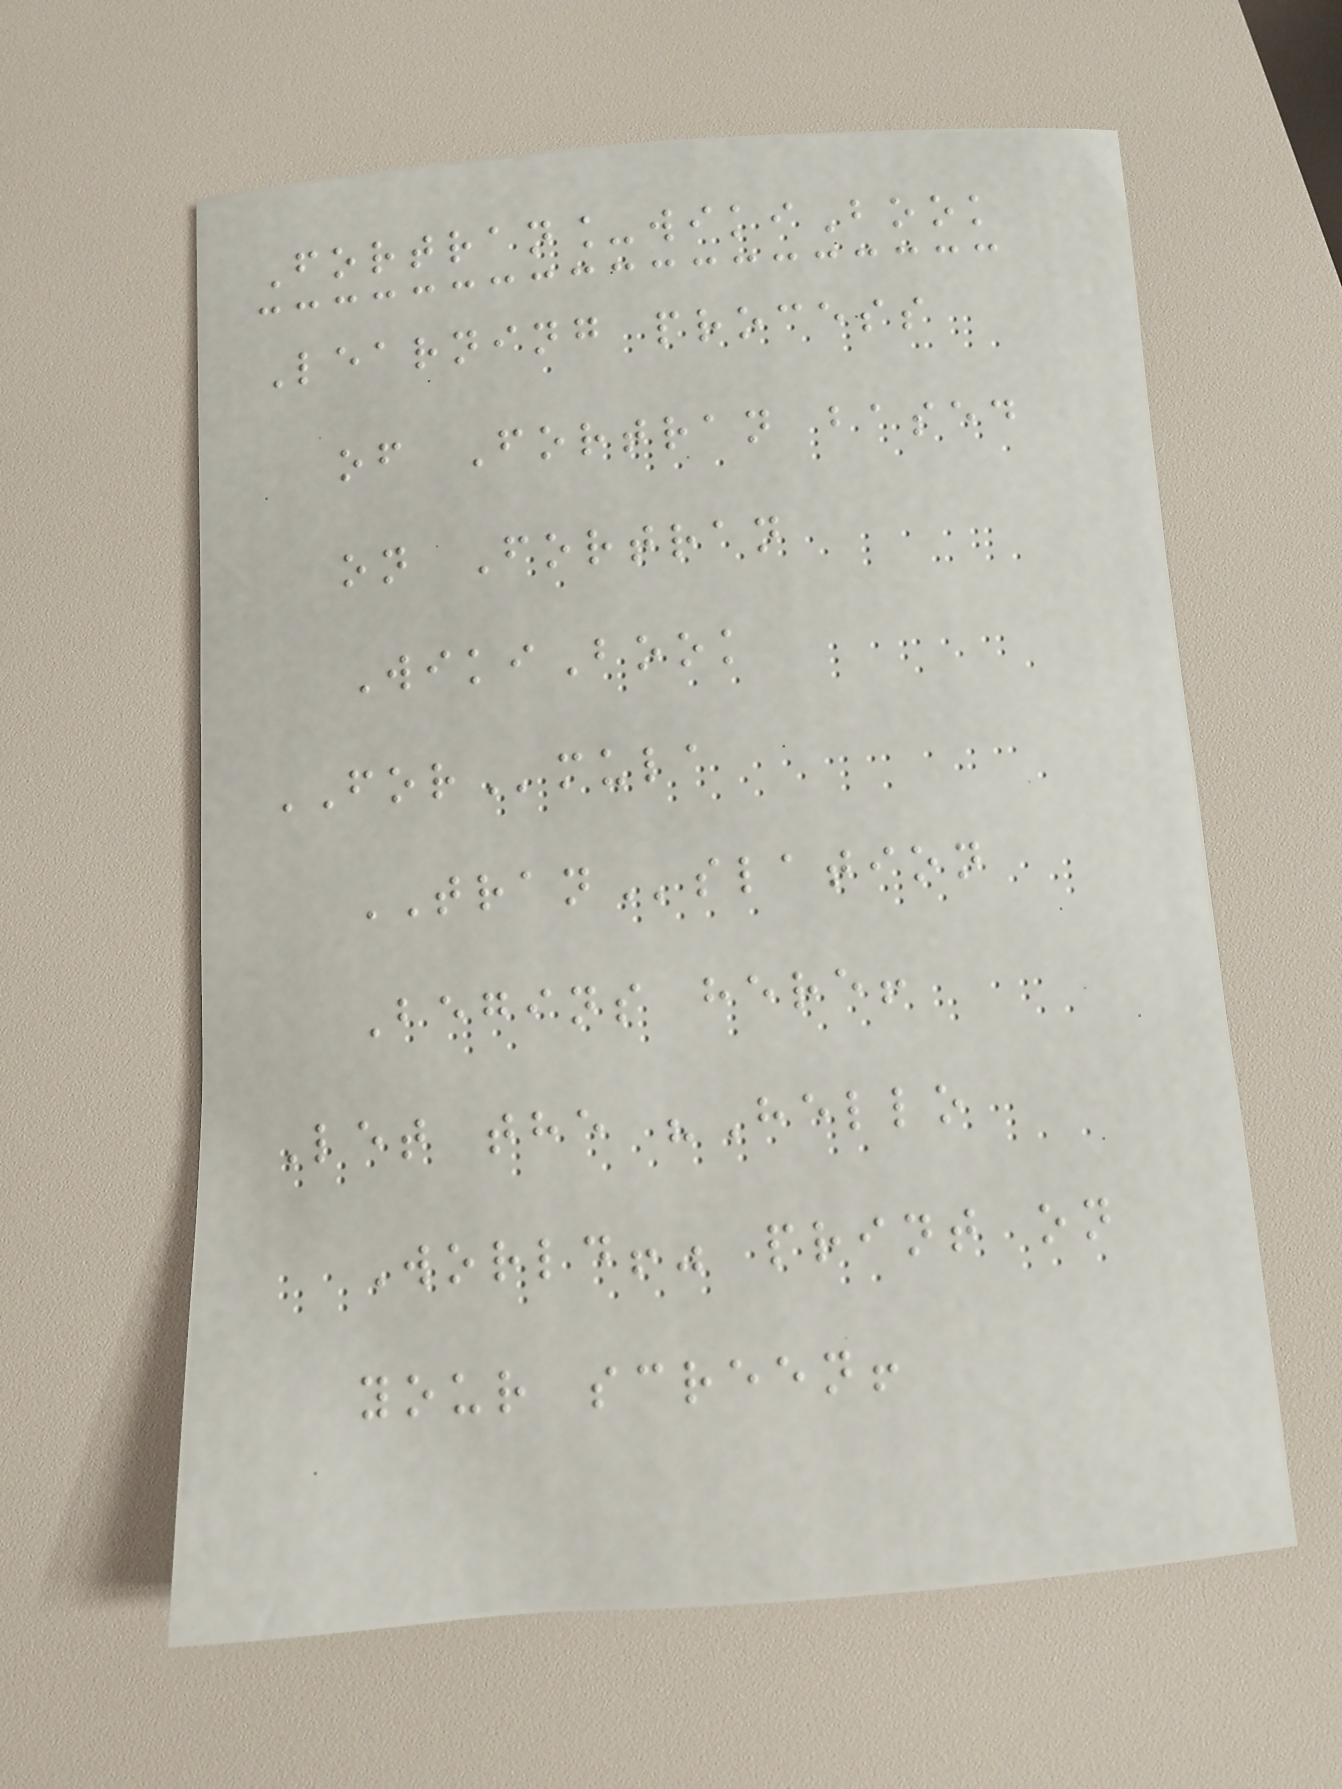Fortran_wikiBook
Learning process
of Fortran based
on Fortran
WikiBook
FORmula
TRANslation
Begins here!
Let the "Hello
World!" print on
your screen!
